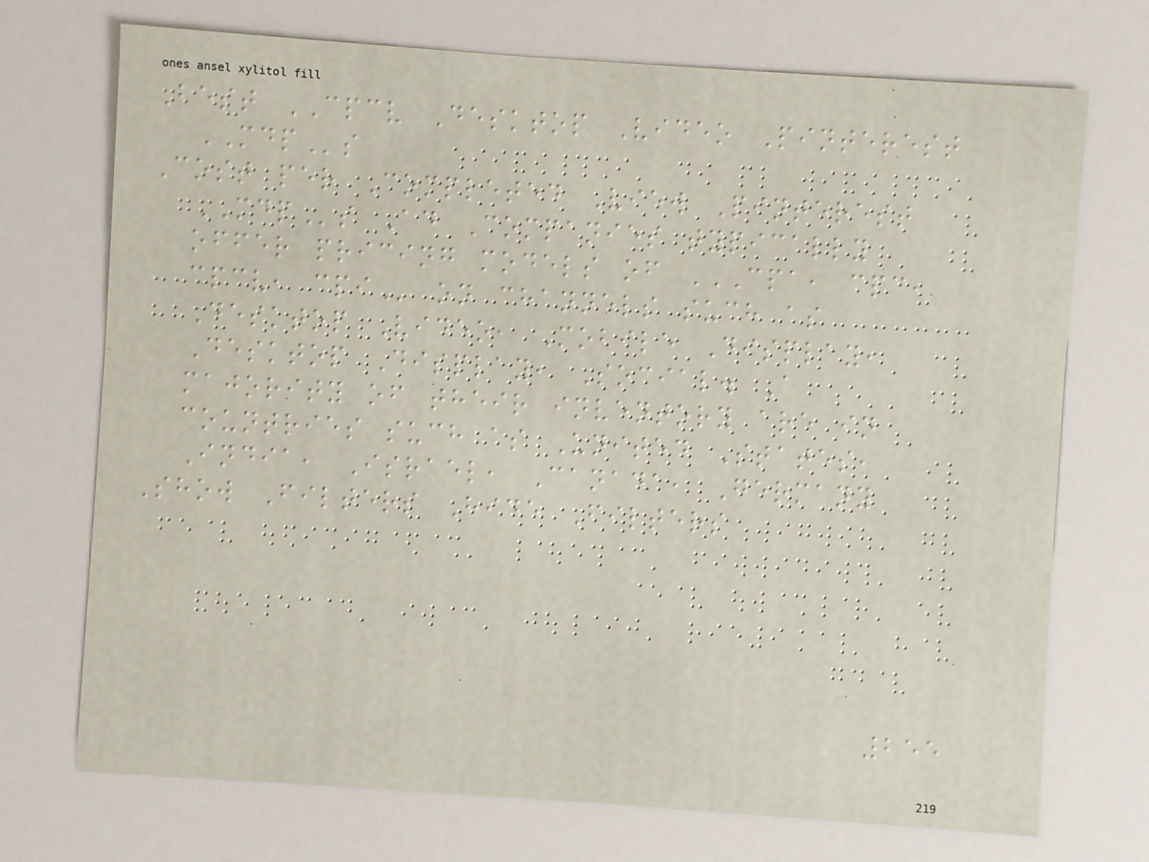Best CPCV Desktop Video Pinterest
MDPs
Cost per Completed View Pinterest
MDPs Ad Companies typically
offer pricing models of CPA, CPC,
CPCV, CPI on channels such as
Desktop Video, Mobile Display,
Desktop Display, Social. A
majority of their inventory are in
countries such as United States,
India, Israel, Canada, Germany
Show Filters Hide Filters
255
